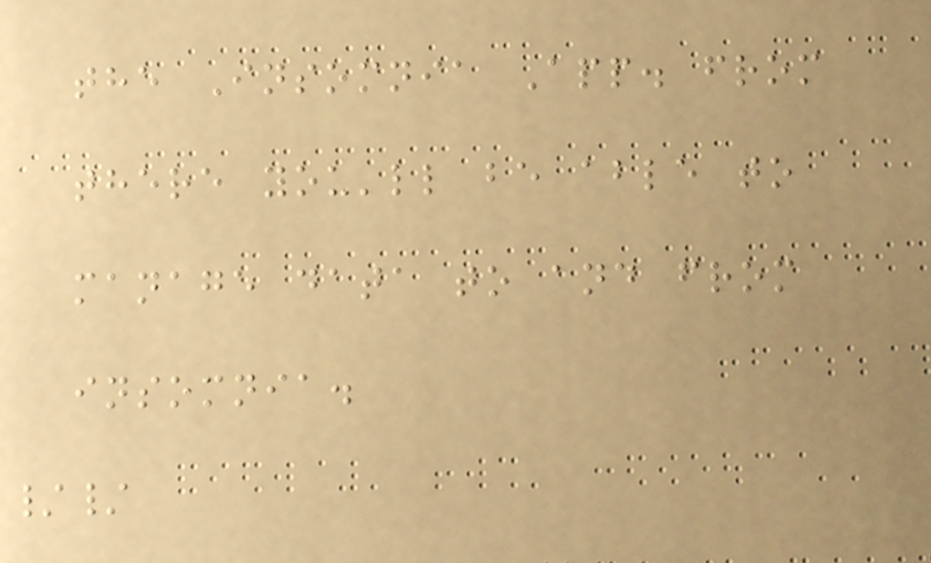the Insomnia App. from
there you'll be able to
manage data to and from
insomnia.
//
